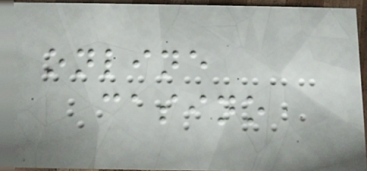online
casino
